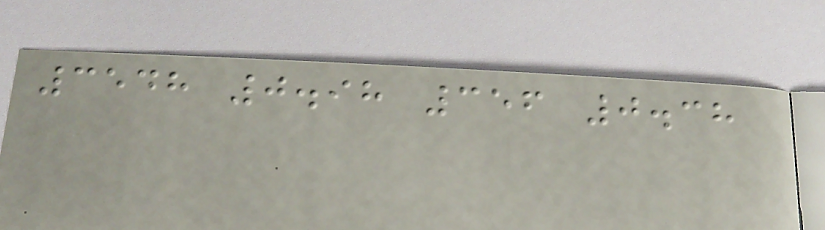3548 0.98 356 0.38
